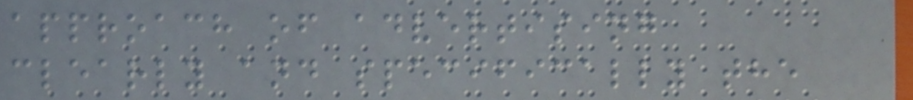approach of advertising
clearly and specifically the
